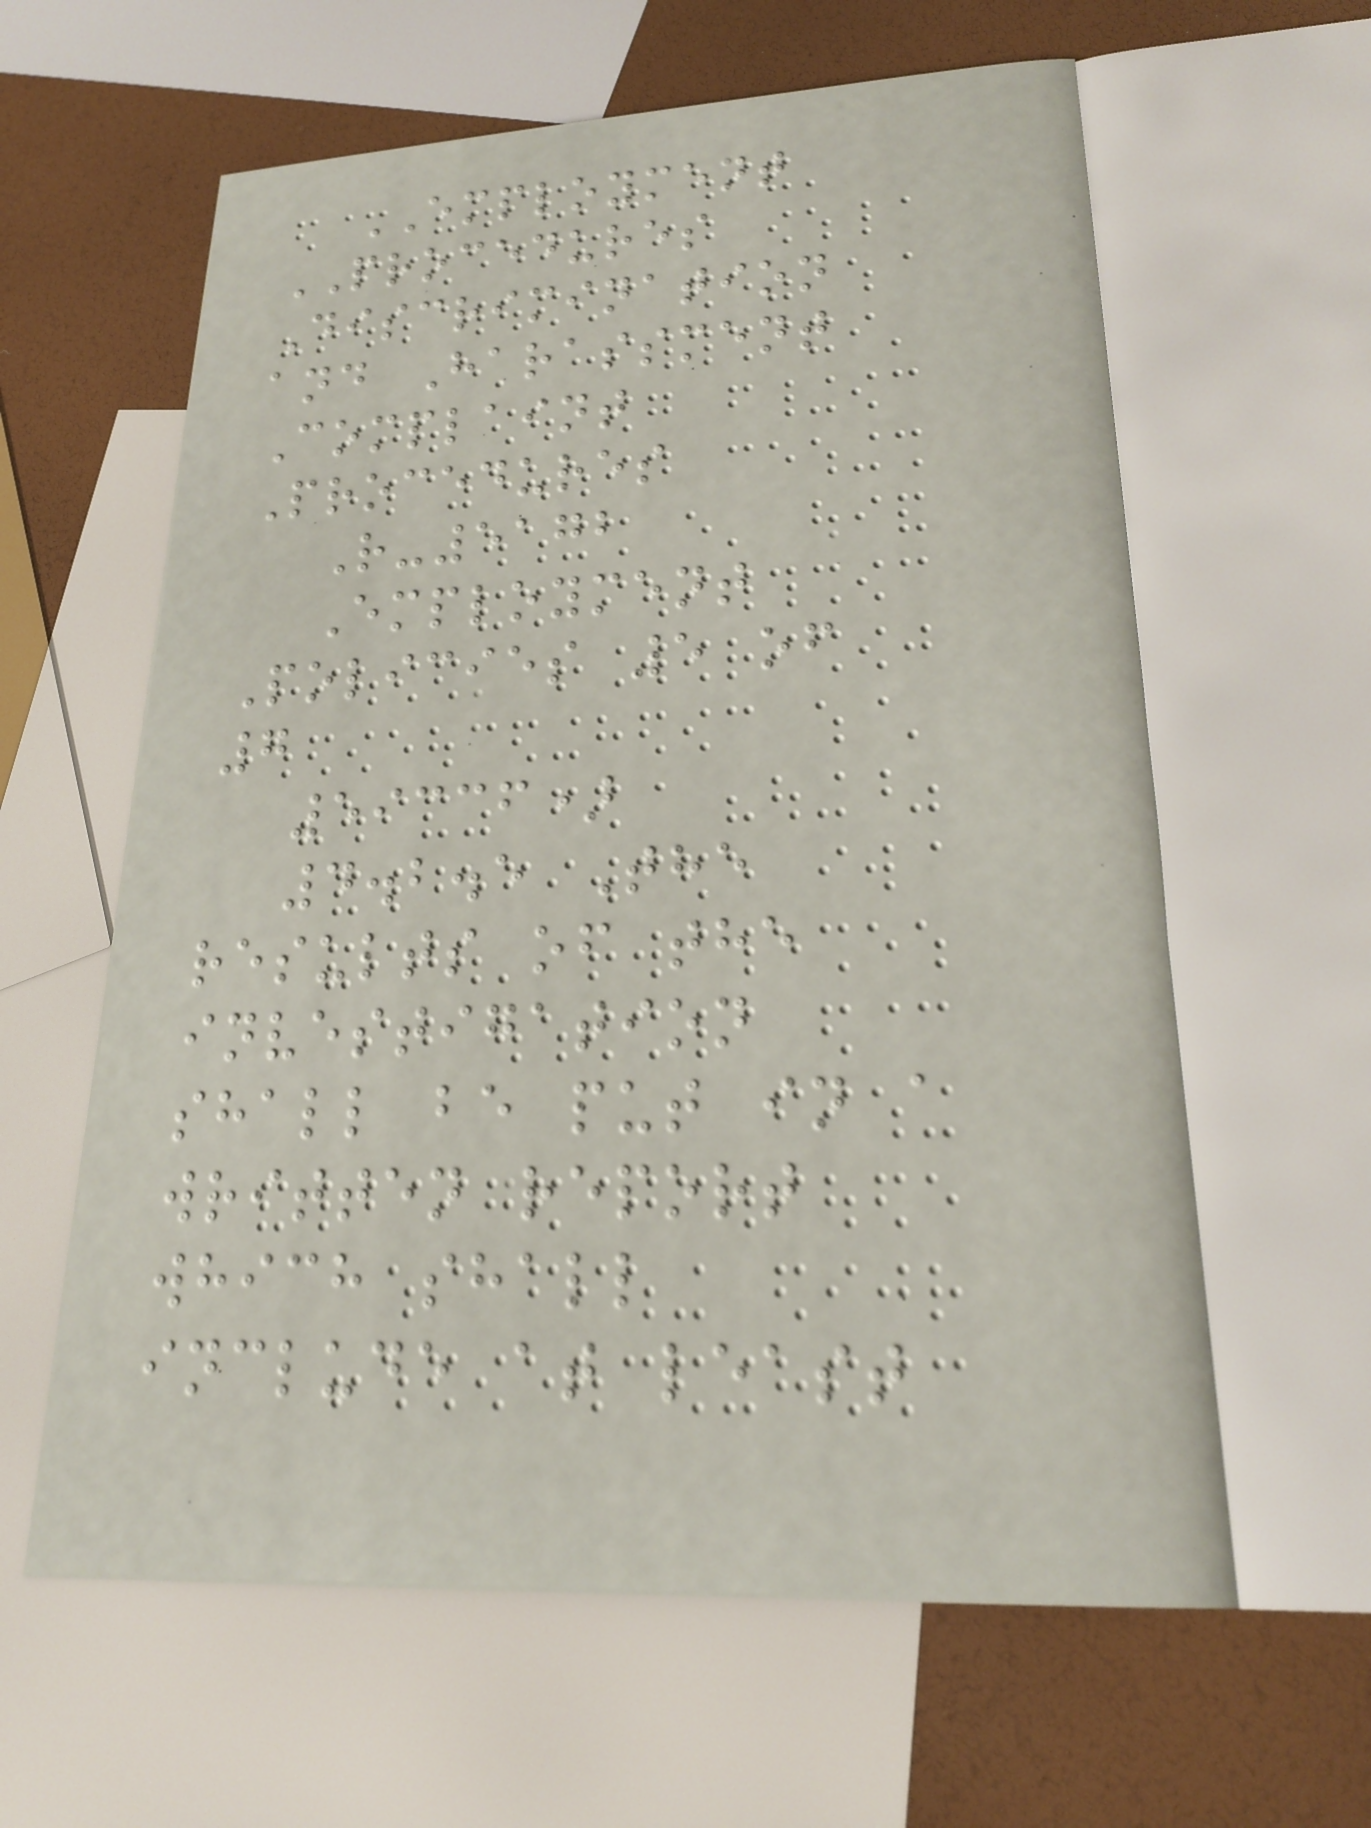EMPLOYMENT
PROCEDURES
Discrimination
and Harassment
Complaint
Procedures
R-5172
Employment
Policies 5 of
7
59336)
4.2.5 The
results of the
investigation
shall be put in a
written report
which shall
include at least
